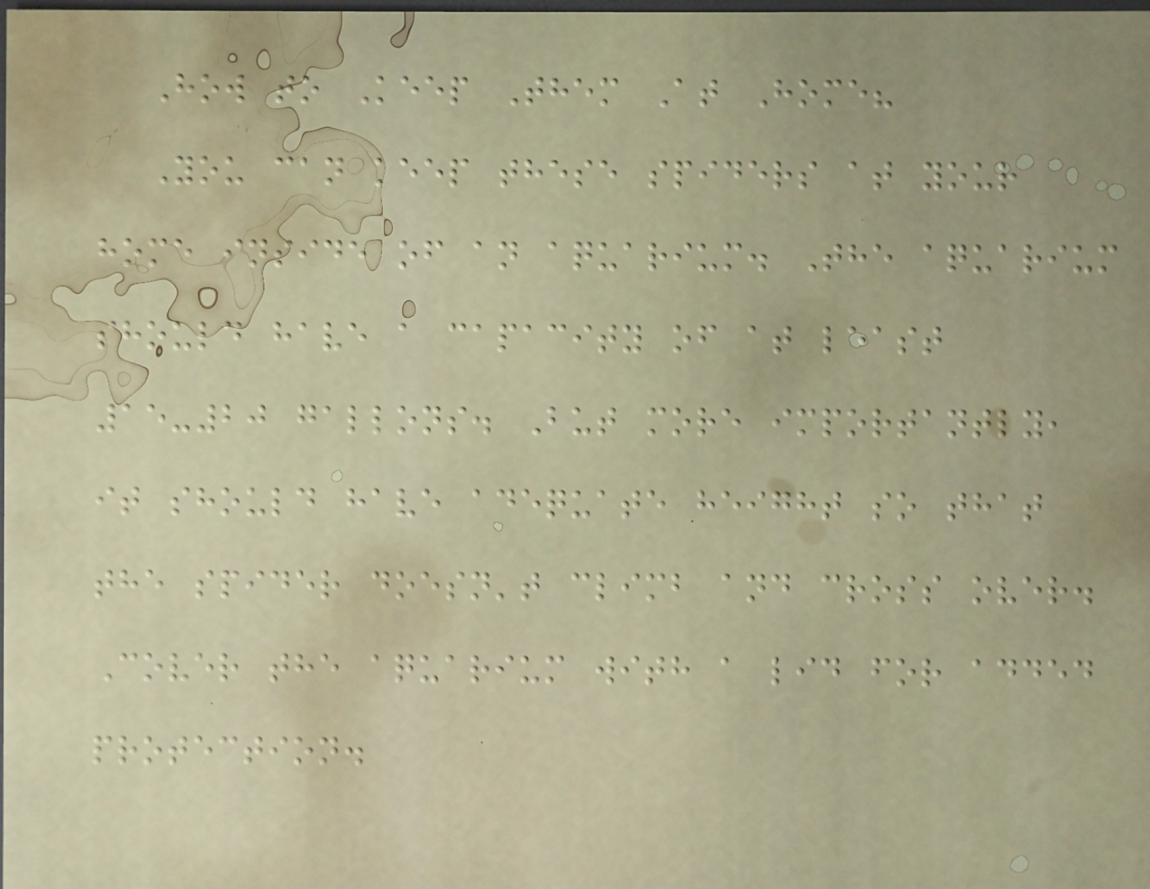How to Keep Them At Home?
You can keep these spiders at your
home inside of an aquarium. The aquarium
should have a capacity of at least
15-20 gallons. But more importantly,
it should have adequate height so that
the spider doesn't climb and cross over.
Cover the aquarium with a lid for added
protection.
